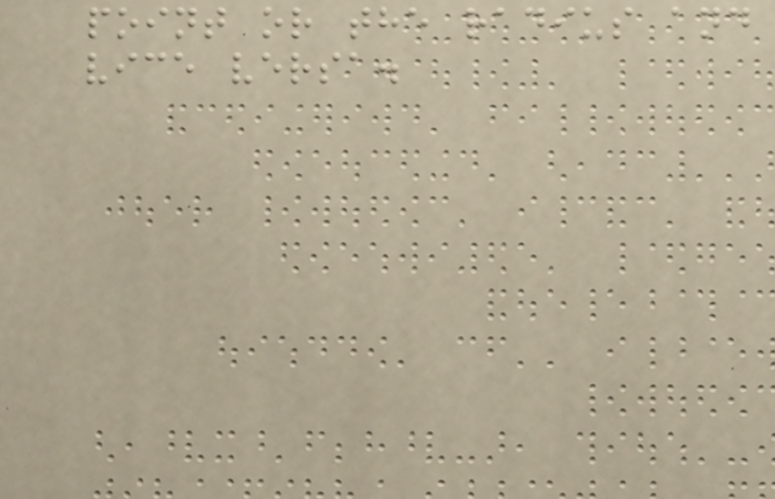point or the radius and
vice versa.
